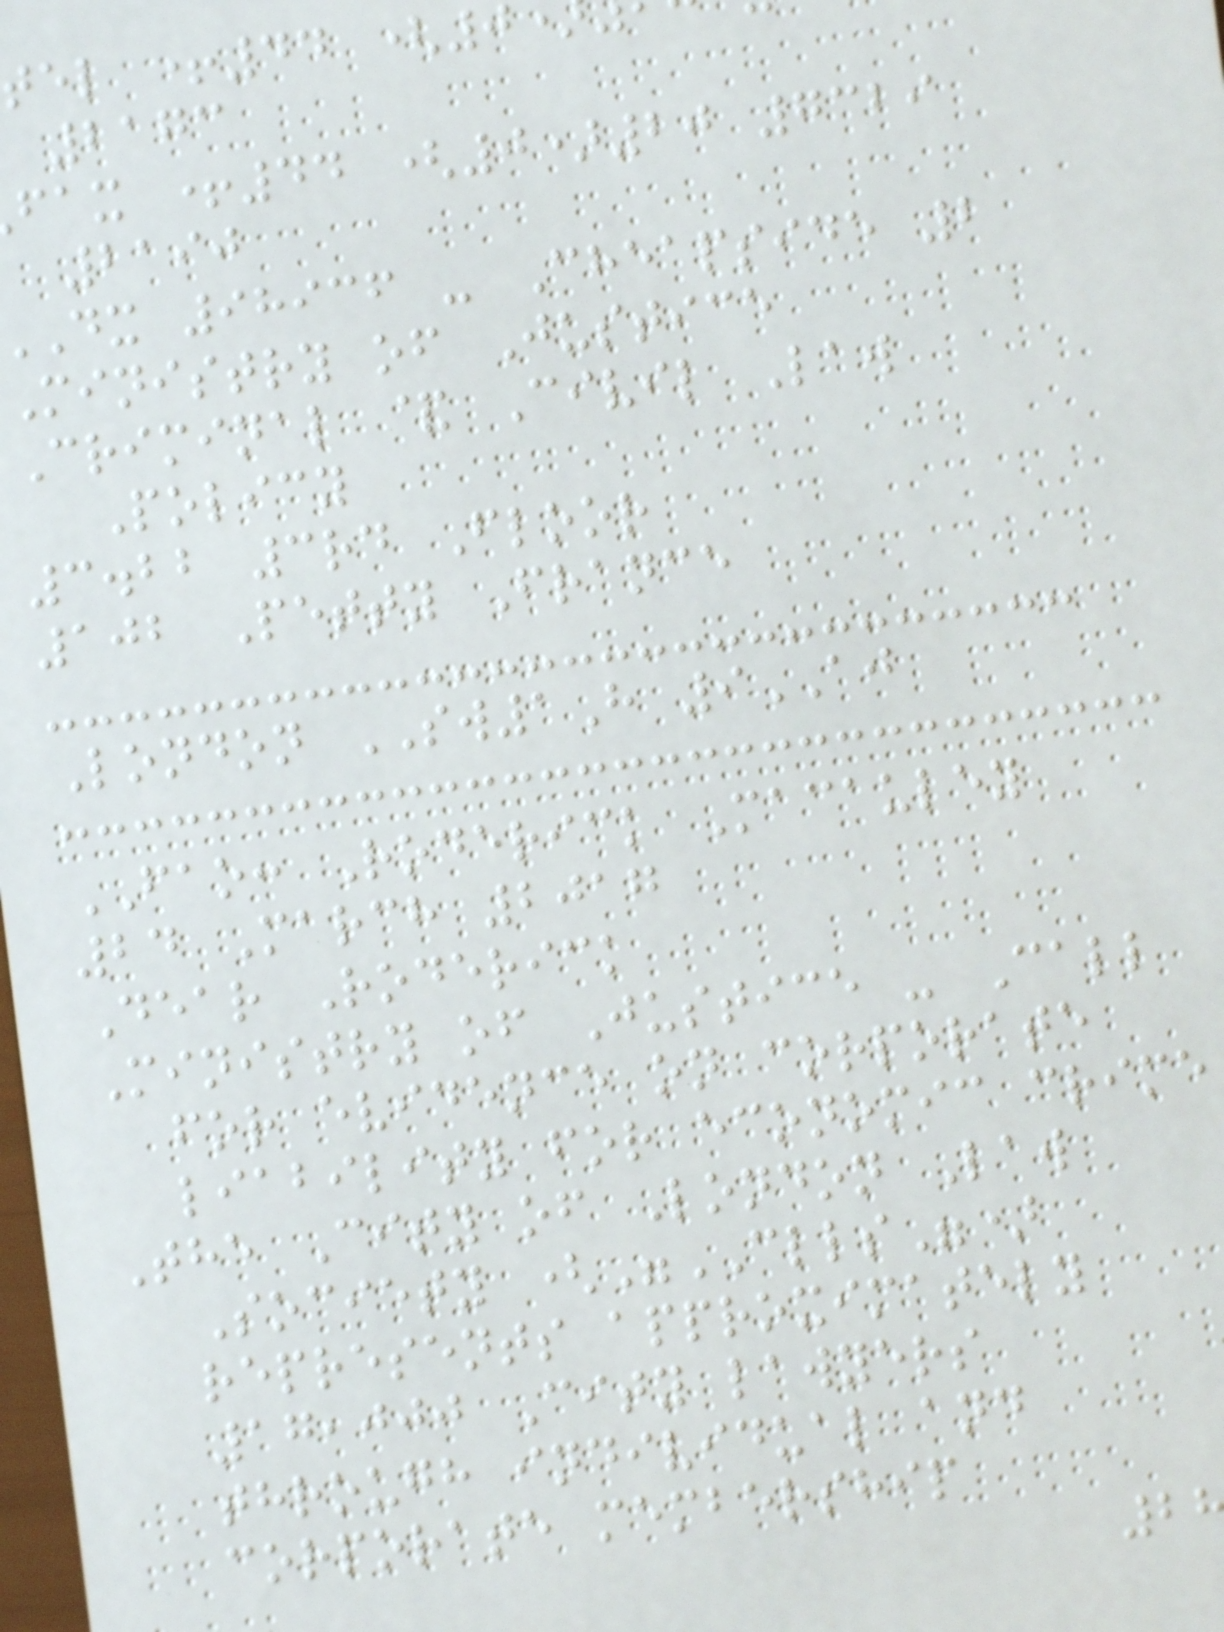tel +44 (0
2173
fax +44 (0)20 7329
2190
dx 98936 - Cheapside 2
Ministry of Justice
Criminal & Civil Law
Policy
3.22 3rd Floor
102 Petty France
London SW1H 9AJ
FAO: Roderick Macauley
24 March 2017
Dear Roderick
Ministry of Justice - Call
for evidence on corporate
liability for economic crime
The City of London Law
Society ("CLLS")
represents approximately
17,000 City lawyers
through individual and
corporate membership
